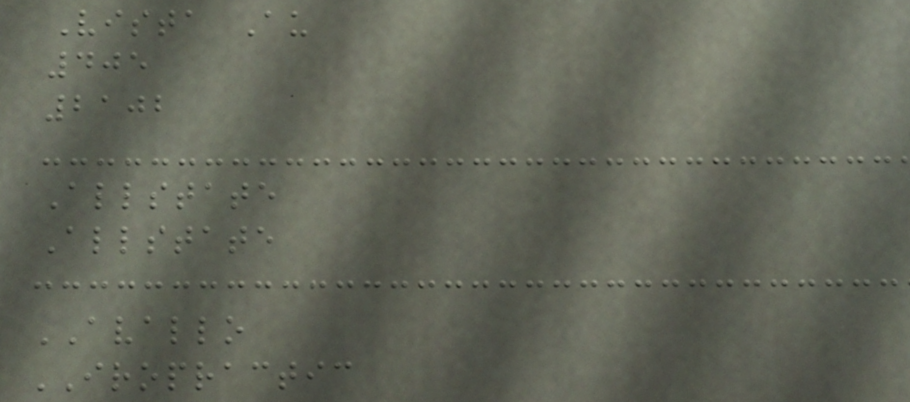Vista Au
405
2102
Allstate
Allstate
AVALLO
IROPRACTIC
